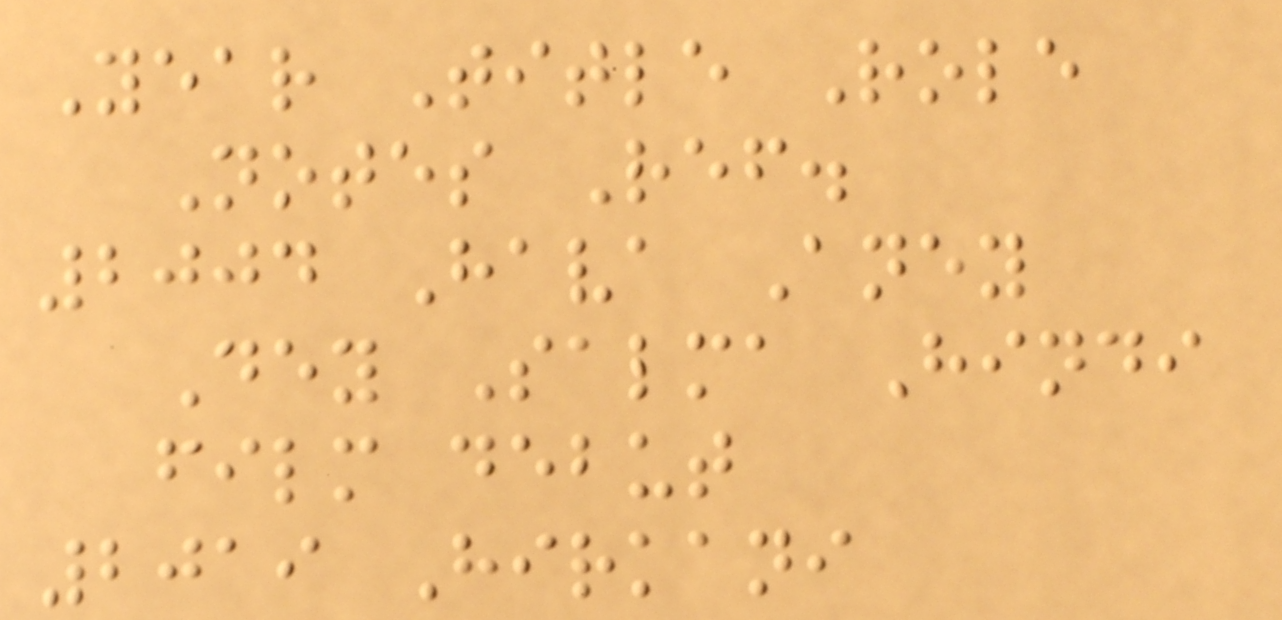Year Title Role
Notes Ref.
2004 Hava Aney
Dey Salma Hindi
film debut
2019 Hirkani
